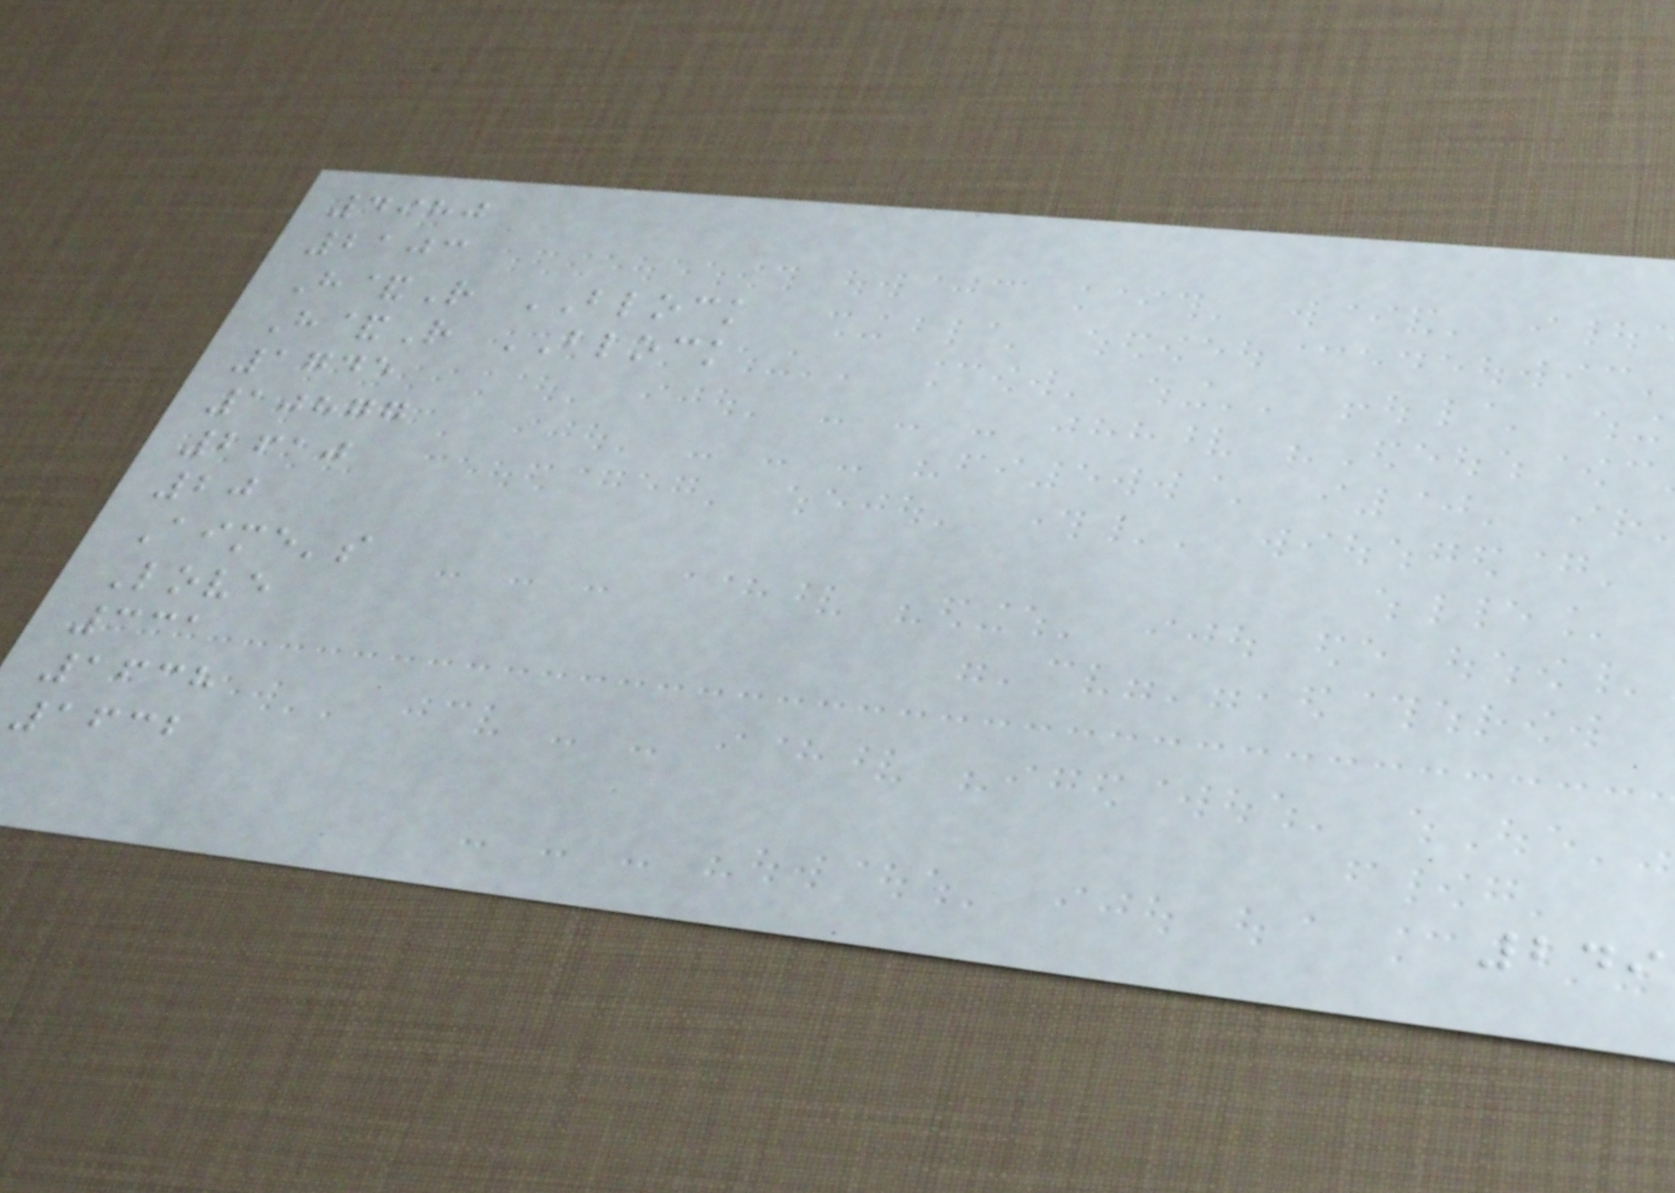4980
2103
H&R BLOCK
H&R BLOCK
1745
10877
2610
20
Aime's
Love
331
1638
1632
249
